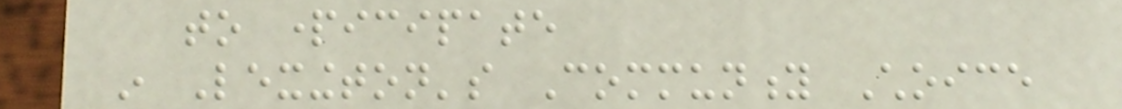to participate
in Lexington's Community Choice
